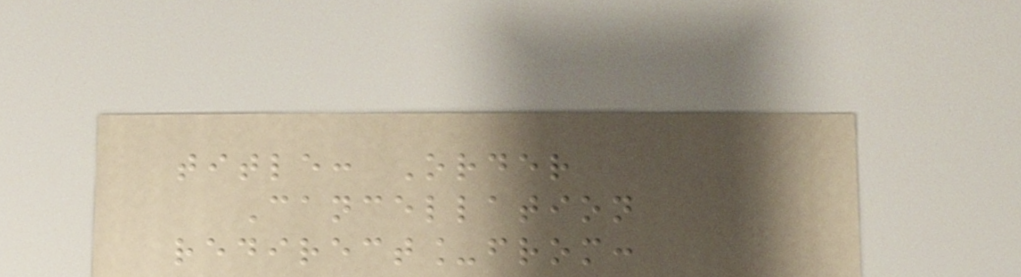title: Order
Cancellation
redirect_from:
